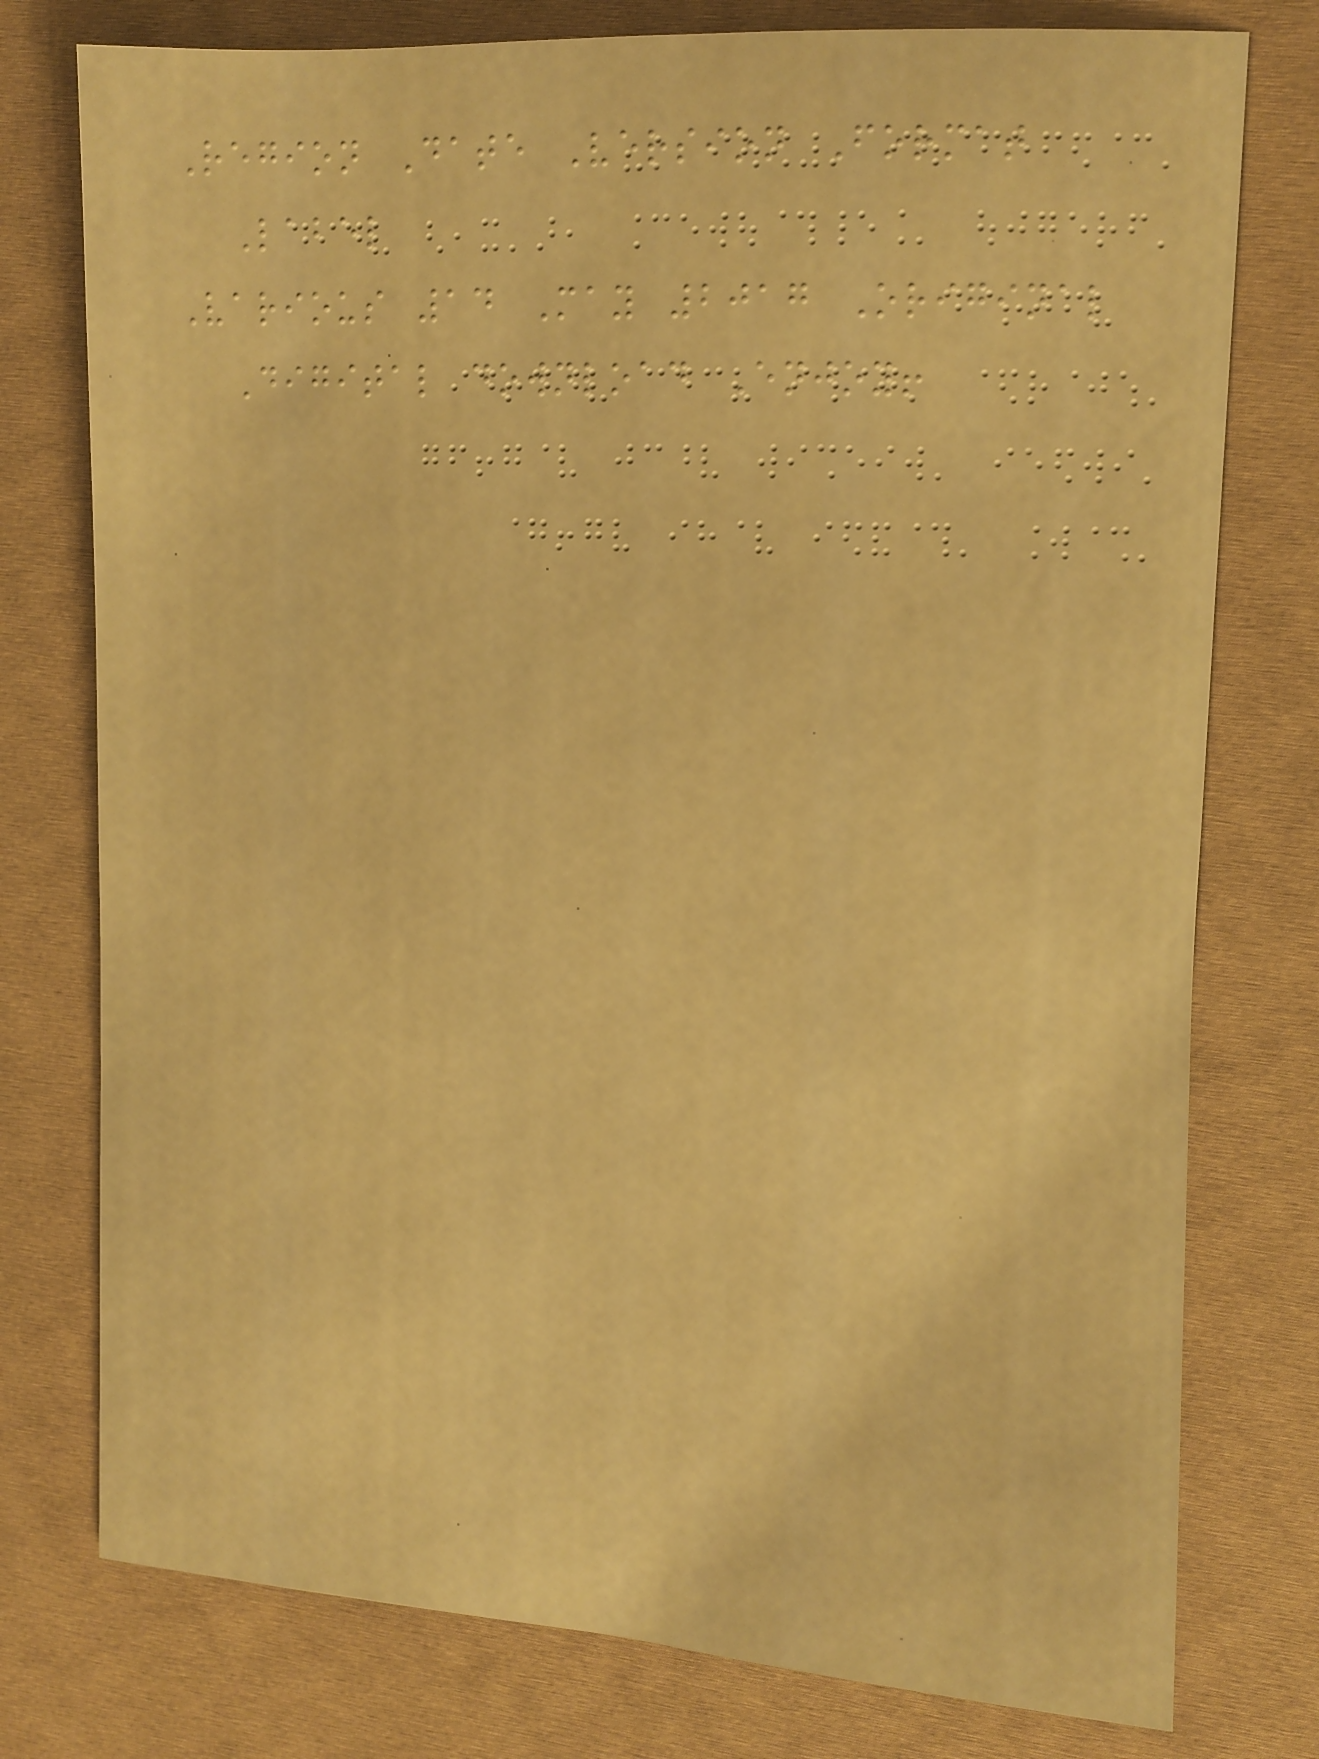Region Date Version Format
Label
Various 14 May 2017 Original
Digital download Enjoy!
